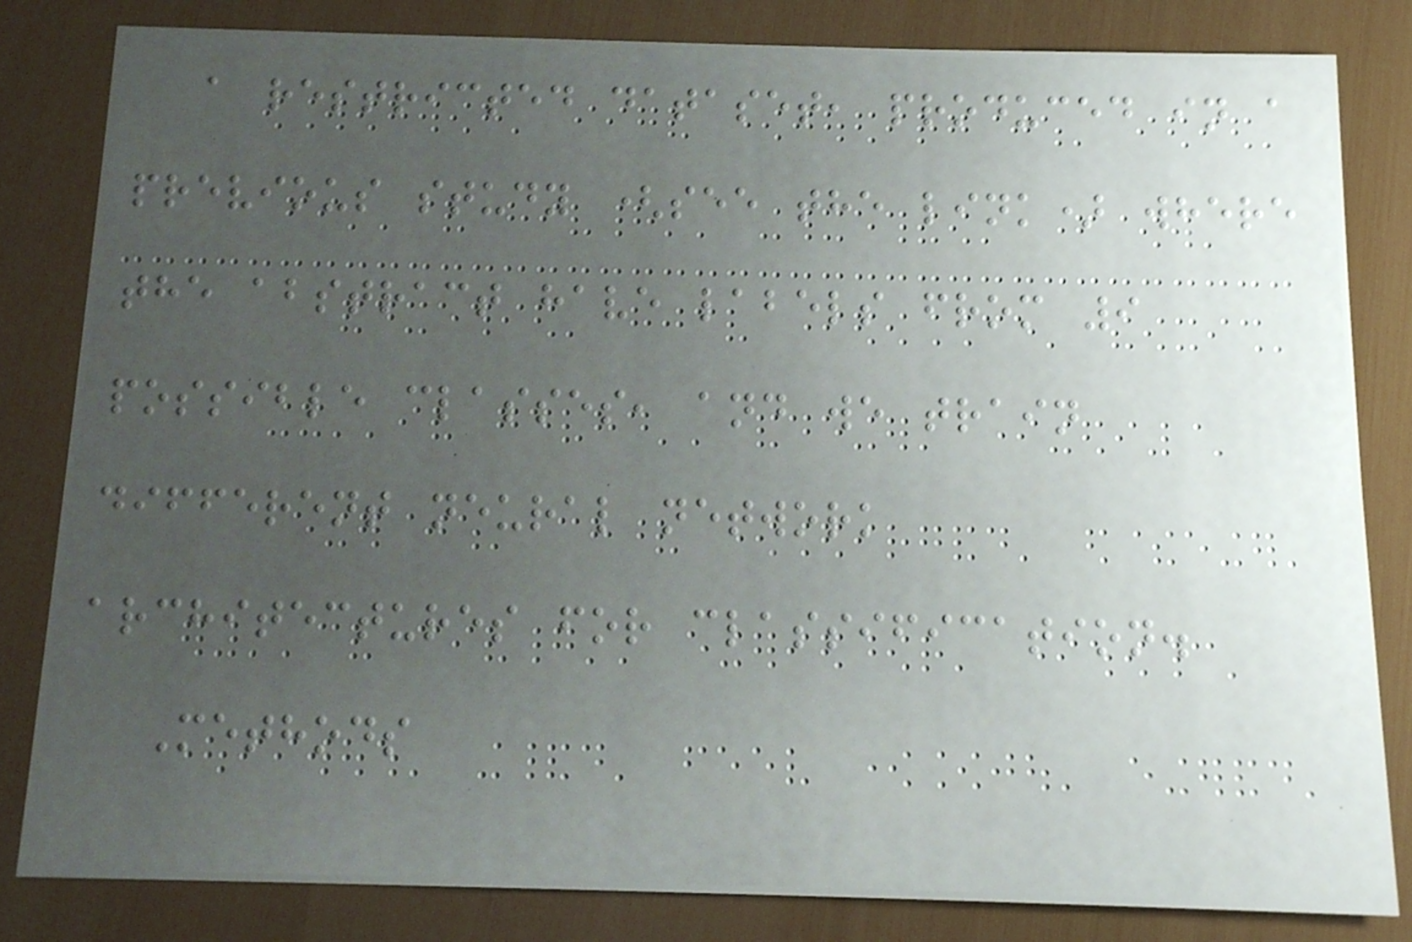a restricted dataset, produced in a
previous study (see the link) where
the abstract have labels from 9
possible classes, and we train
different neural network
architectures for classification.
Methods
